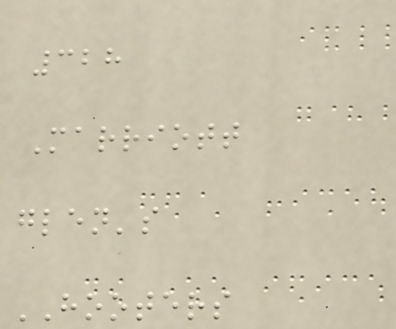328
Marriott
glen's
HOOTERS
